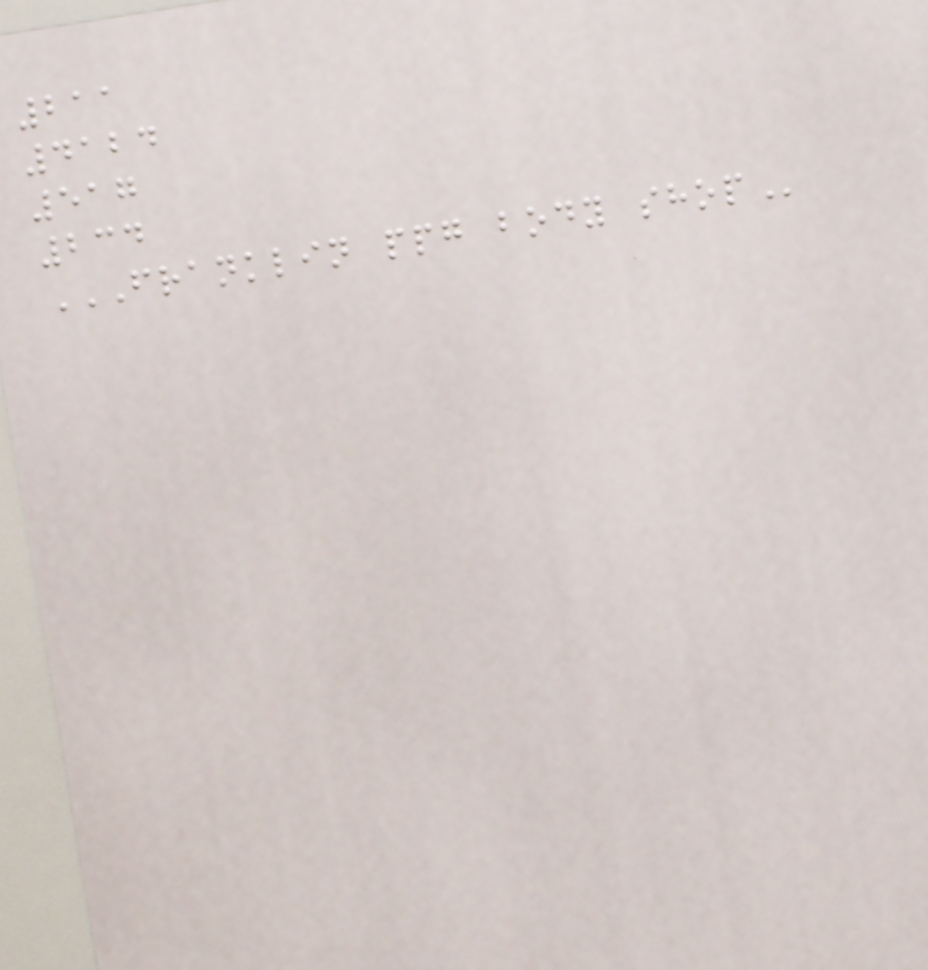211
4124
517
234
FRANKLIN PPG BODY SHOP
